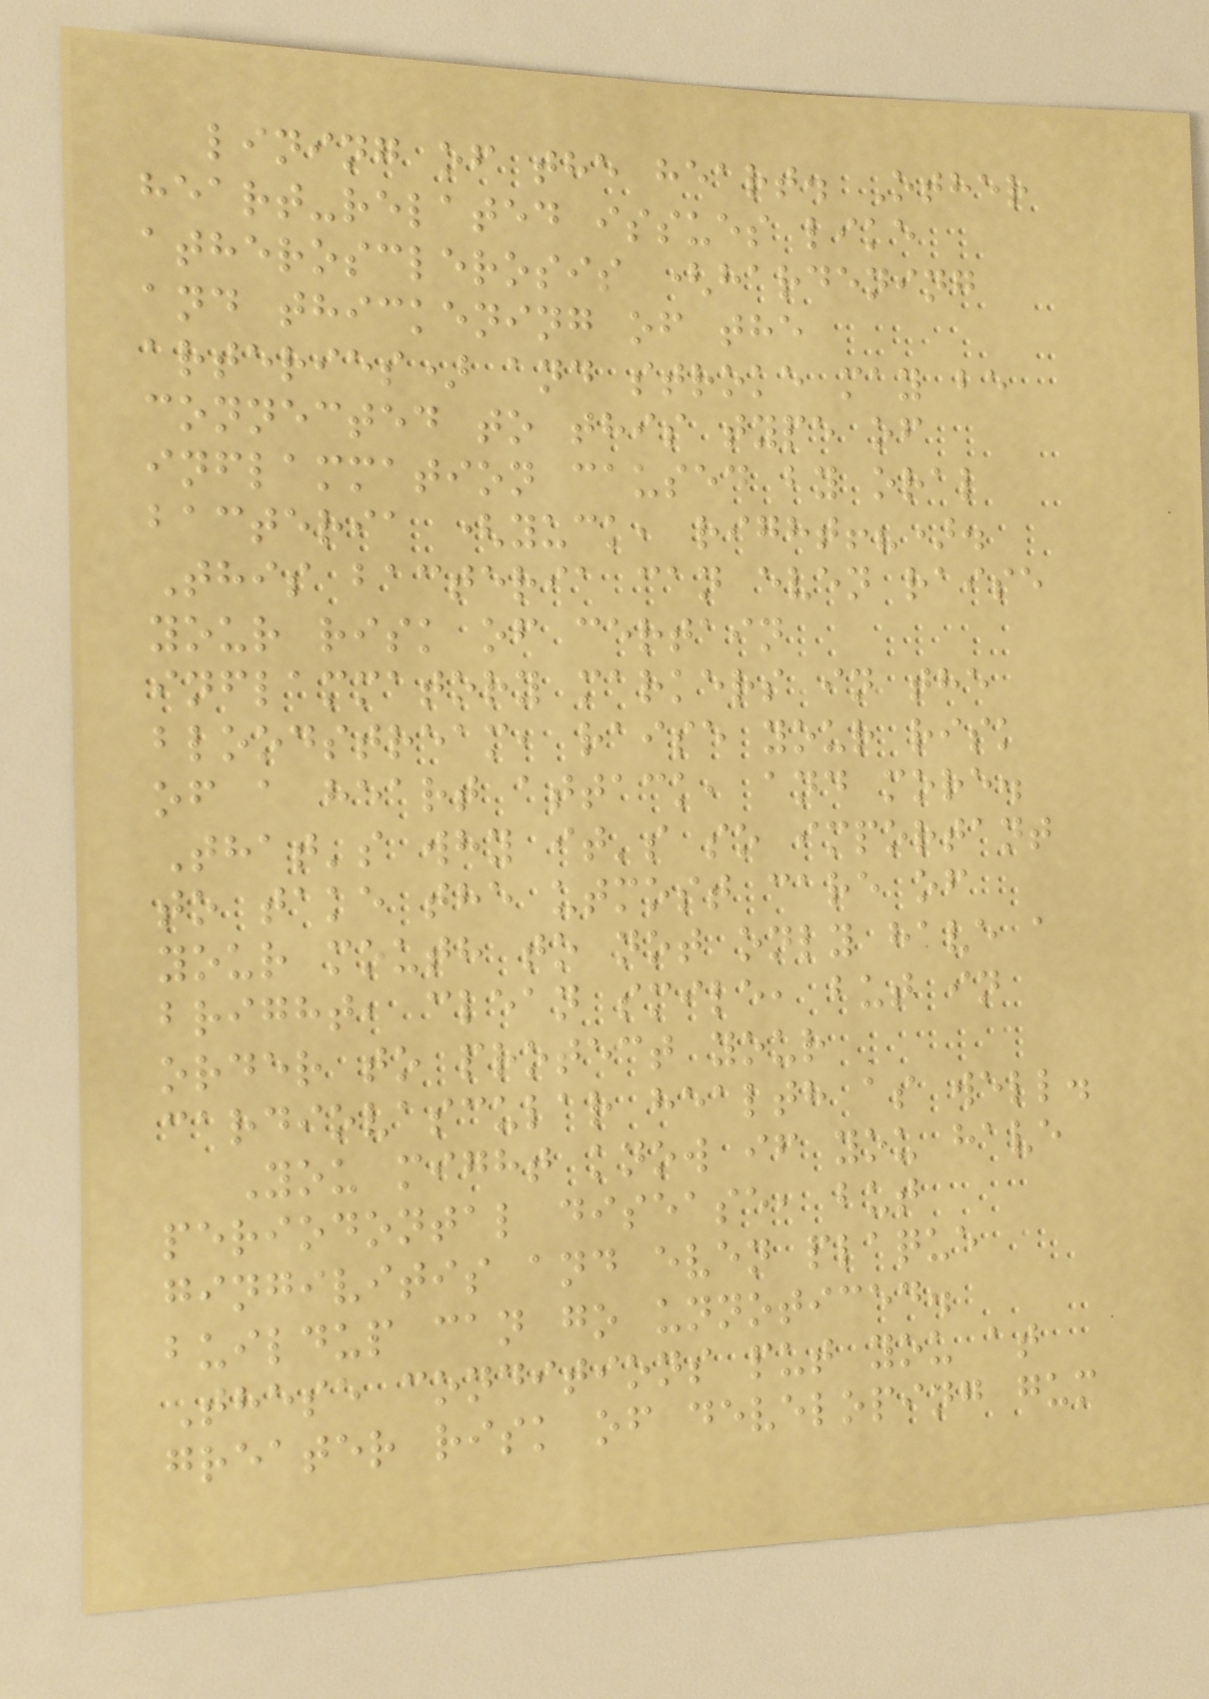lining of the heart. Other
heart-related issues like
atherosclerosis (hardening
and thickening of the
arteries) and stroke may be
connected to this type of
inflammation caused by oral
bacteria (yuck, right!?).
This bacteria can even raise
your risk of certain
inflammatory markers in the
bloodstream, raise your risk
of a heart attack, and more.
That's why it's so important
to take the utmost care of
your mouth to not only have a
bright, clean smile, but in
order to protect your
cardiovascular health as well.
You might know if you have
periodontal disease, but
gingivitis and even plaque
buildup can go unnoticed.
These conditions put you at
greater risk of developing gum
